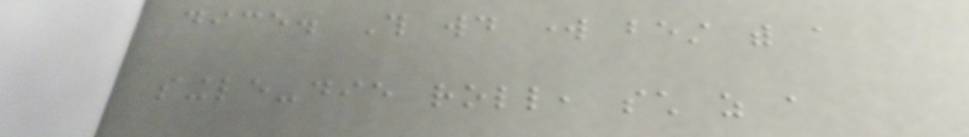dice. This would work best with a
single-die roll, such as a
